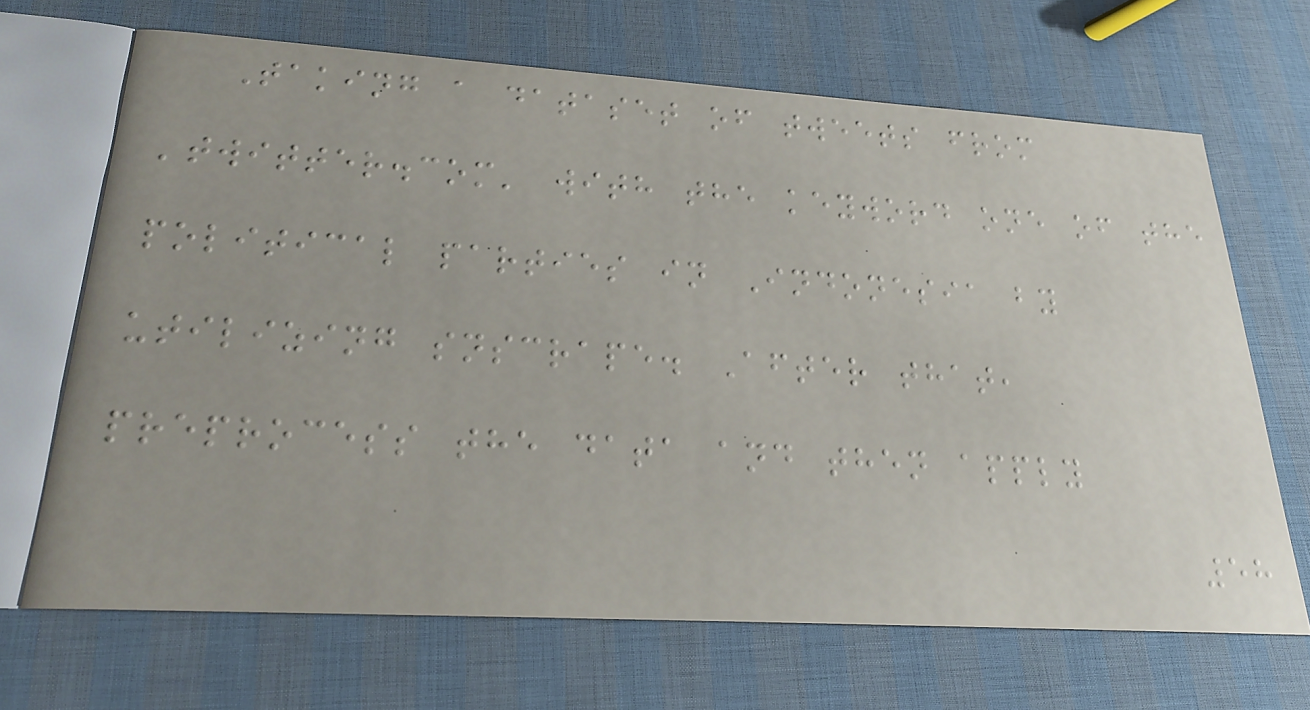Taking a dataset of tweets from
'twitter.com' with the keyword one of the
political parties in Indonesia by
utilizing snscrape. After that,
preprocess the data and then apply
58
